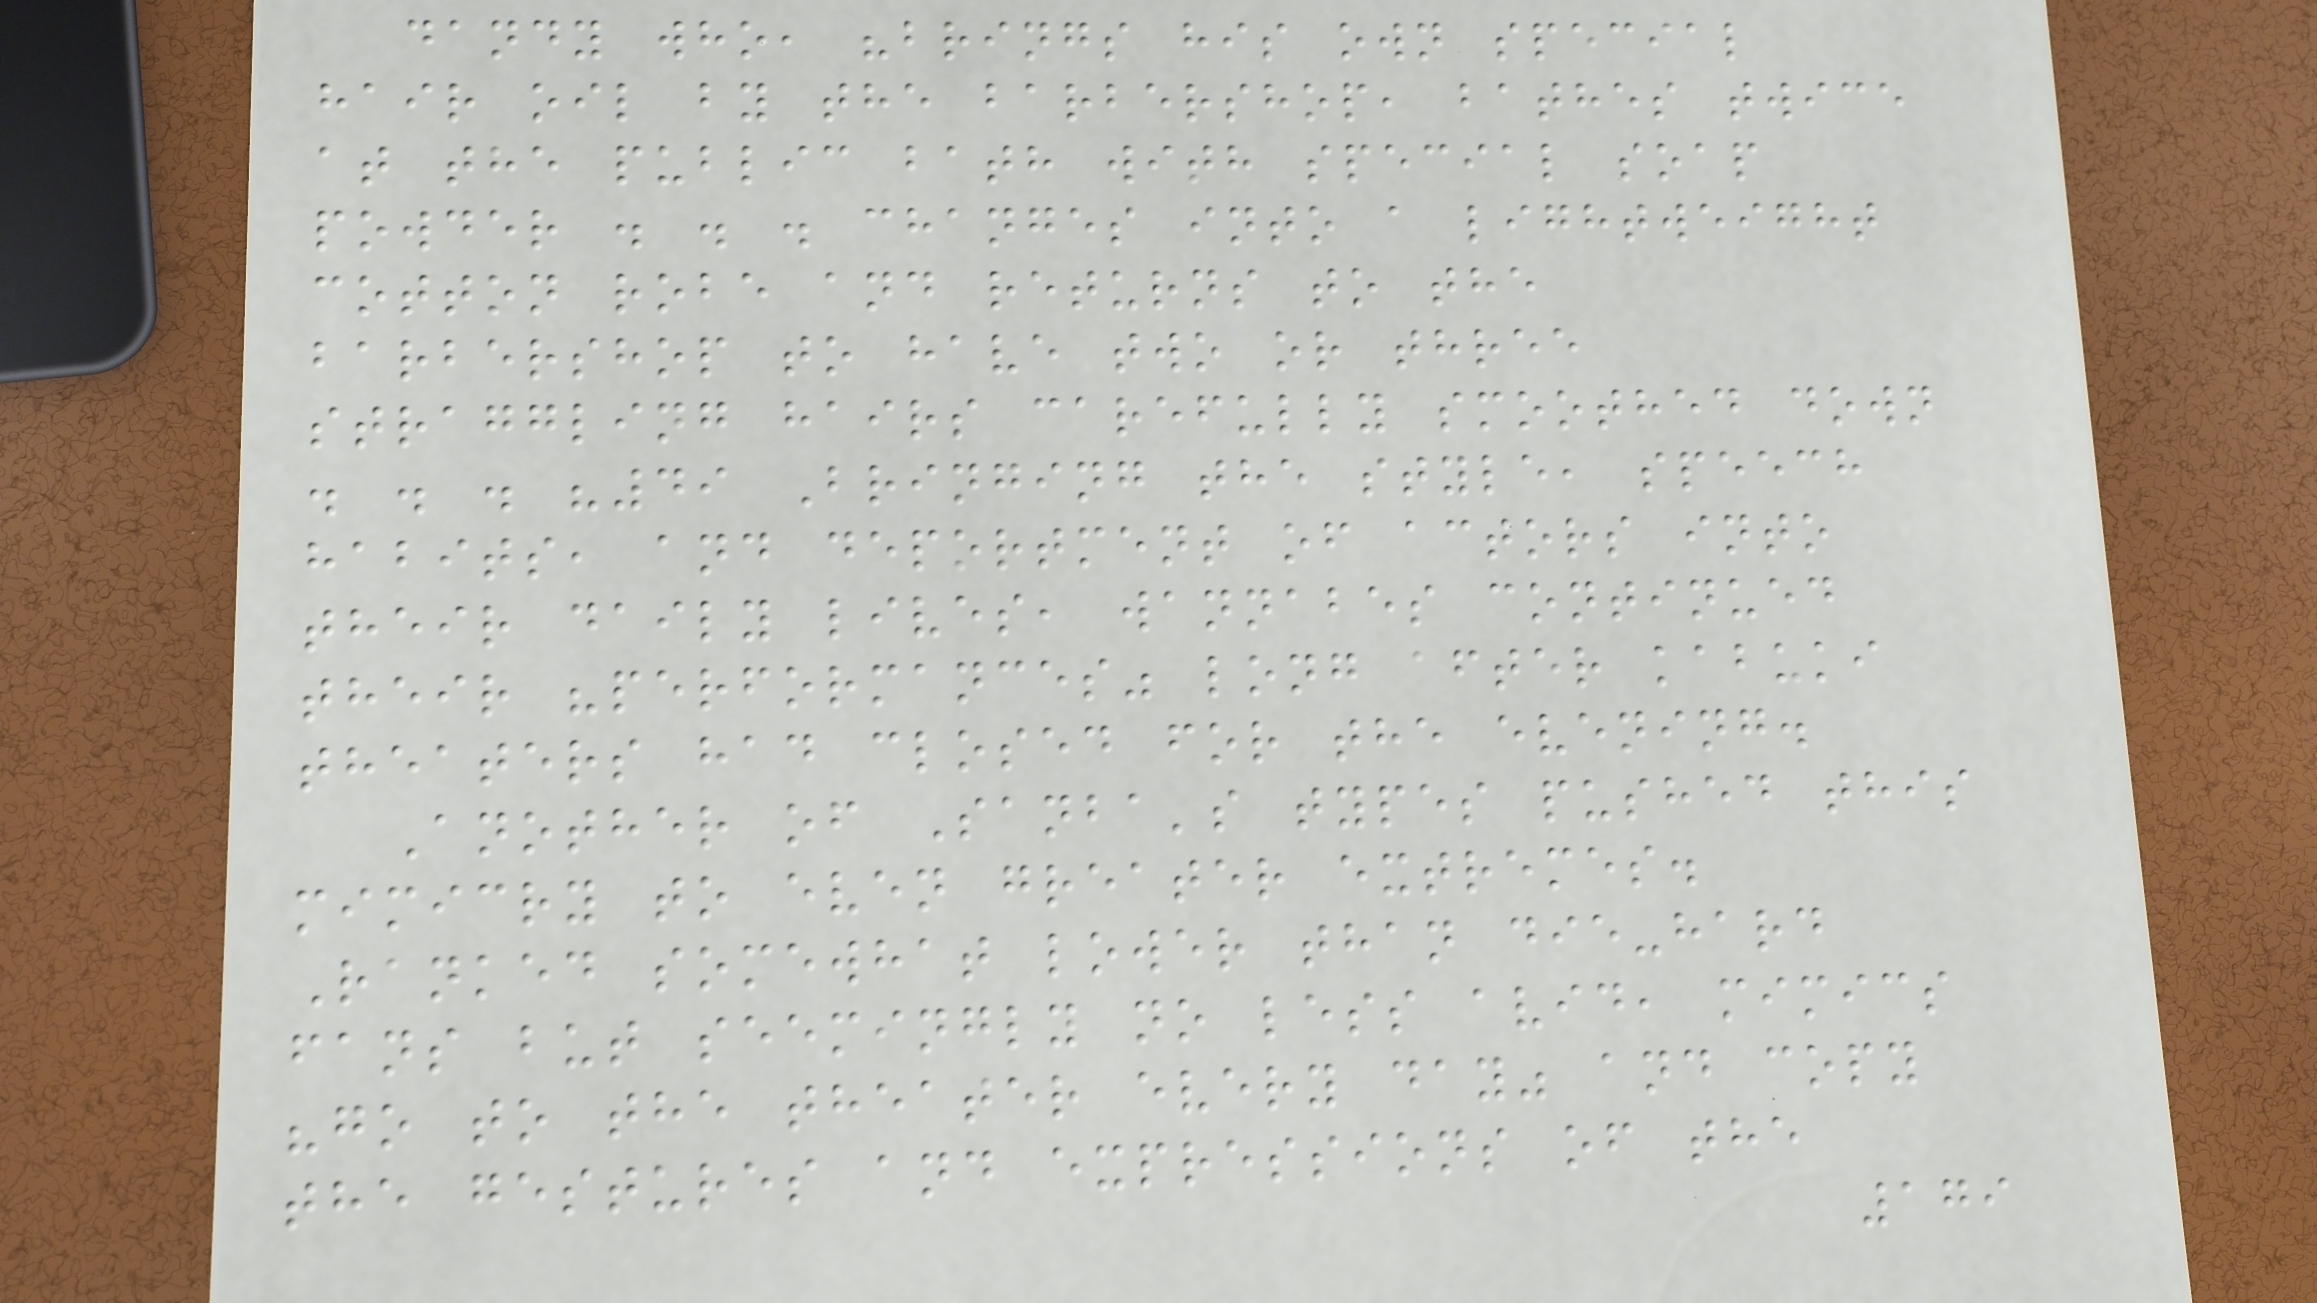dandy who, "brings his own special
hair oil by the barbershop, bathes twice
at the public bath with special soap
powder . . . changes into a lightweight
cotton robe and returns to the
barbershop to have two or three
straggling hairs carefully smoothed down
. . . "49 Bringing the style, speech
habits, and deportment of actors into
their daily lives, wannabes continued
their "performances" long after kabuki
theaters had closed for the evening.
Another of Sanba's types pushed this
mimicry to even greater extremes.
Ranked somewhat lower than die-hard
fans but seemingly no less avid, mimics
"go to the theater every day" and copy
the gestures and expressions of the
179
